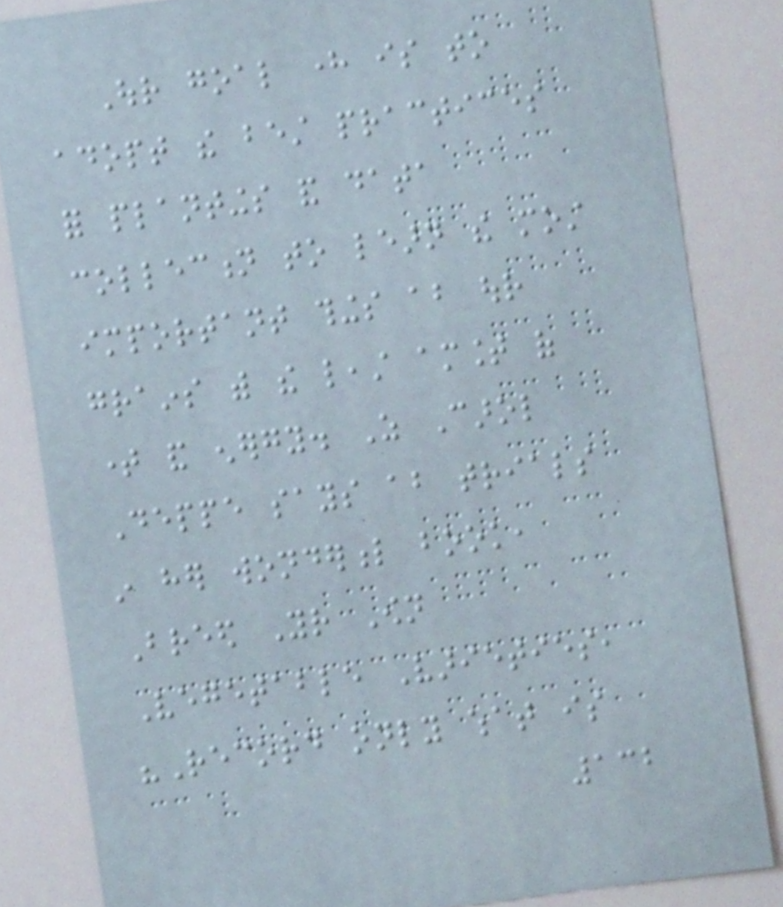Our goal here is to
adopt the best practices
for plantings and data
collection to learn the most
important things about our
grains with the least amount of
time and energy. As Carol
Deppe says about trials
in her wonderful book,
Breed Your Own
Vegetable Varieties,
"Record only what is
132
